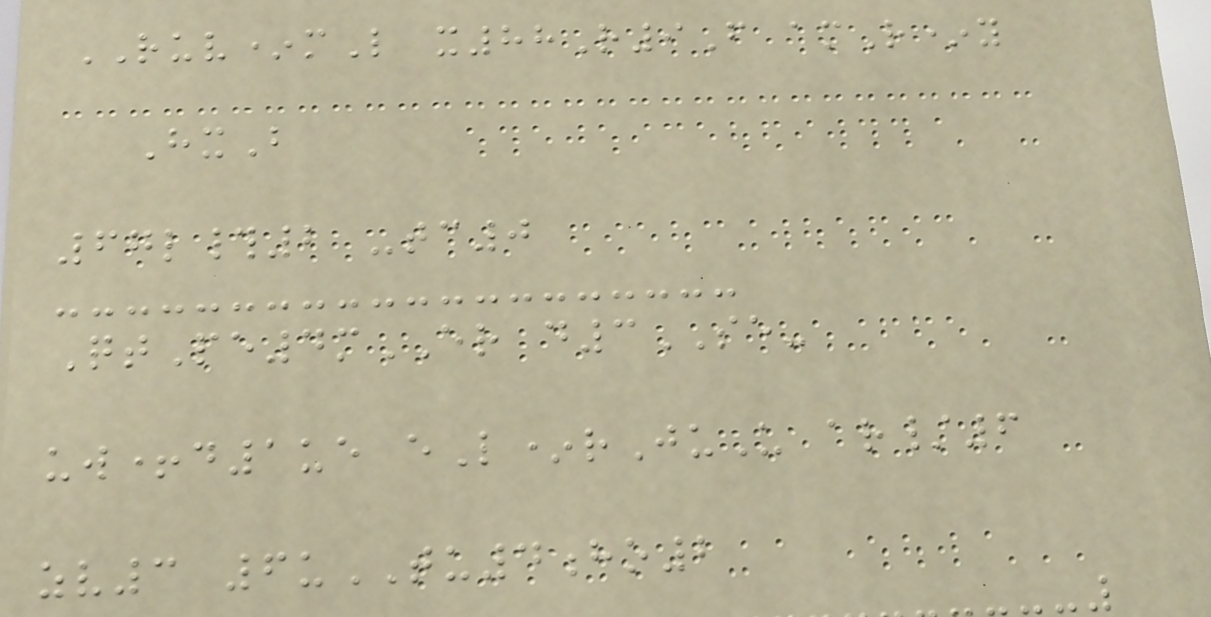RUV*mL x88R9F amR*y
HxB
67l#2 -tc0
QtPe4mER d3SE-
uw+d1ue eL*rJuU ar/6
zv3 6uTU4ho2
